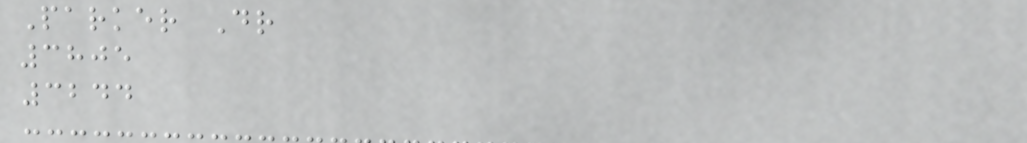Parker Dr
3805
3244
